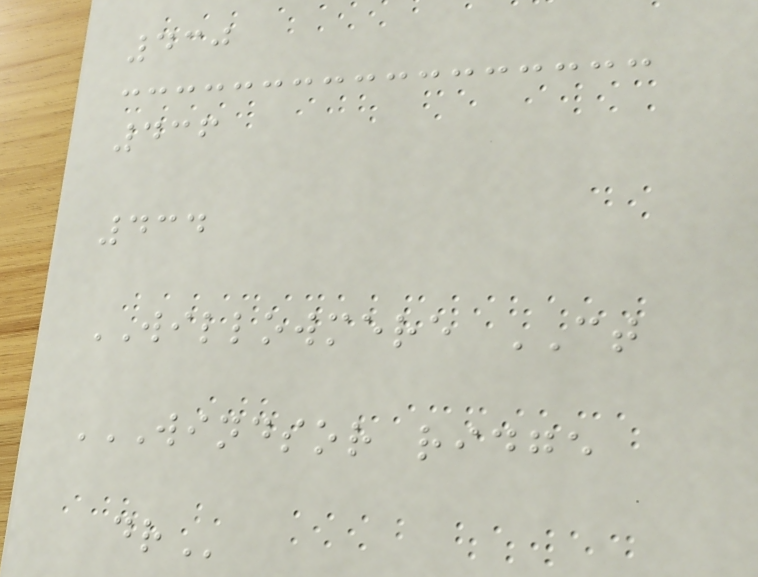430
436
434
WILLOWMERE CT
WINDSOR RIDGE
DR
